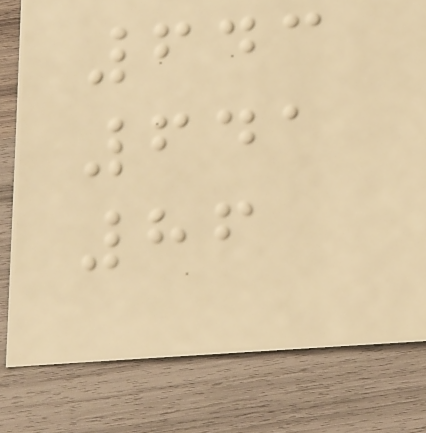643
641
86
